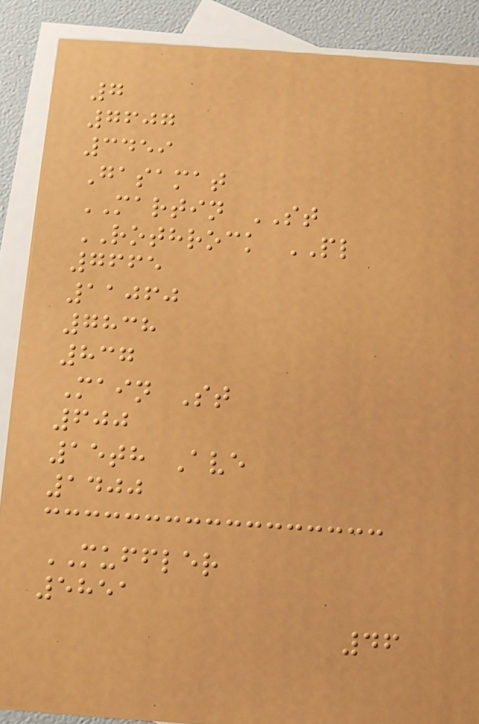7
7607
3459
Gasamat
MARTIN ST
ROTHROCK PL
7665
11060
7838
837
Main St
600
15th Ave
1400
MUFFLER
5851
46
